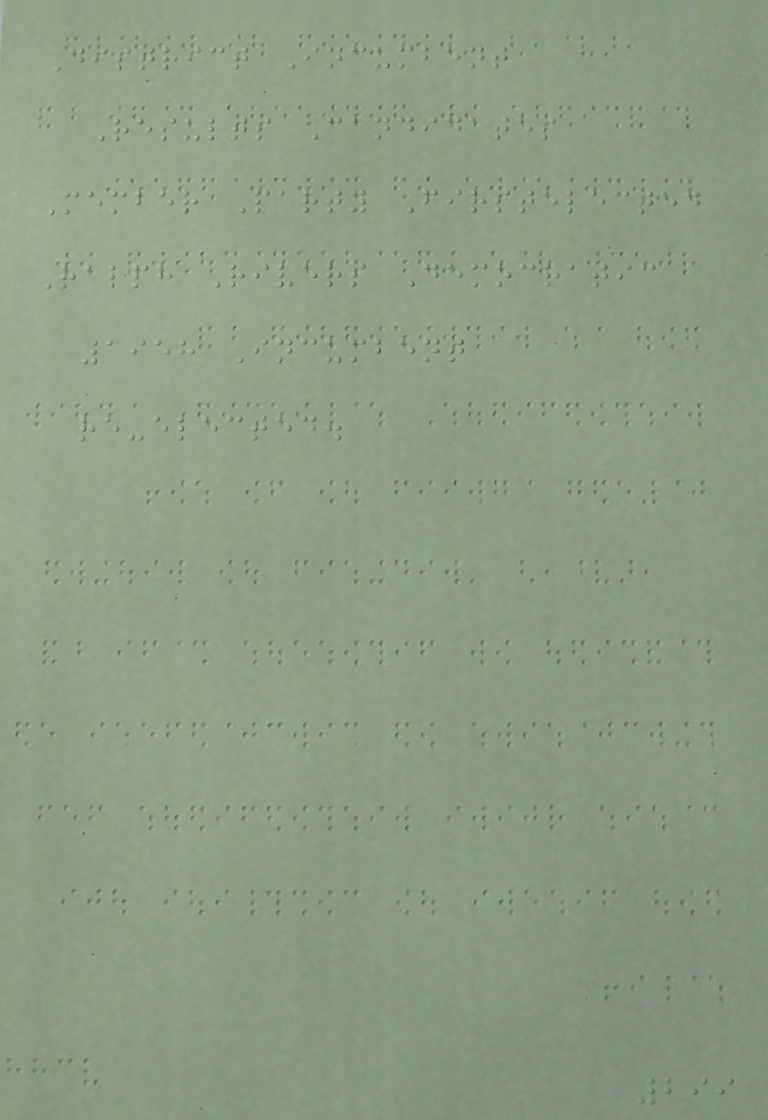District Incumbent
Results Candidates
Member Party Firstelected
Ralph Rivers Democratic
1958 Incumbent
re-elected.
299
